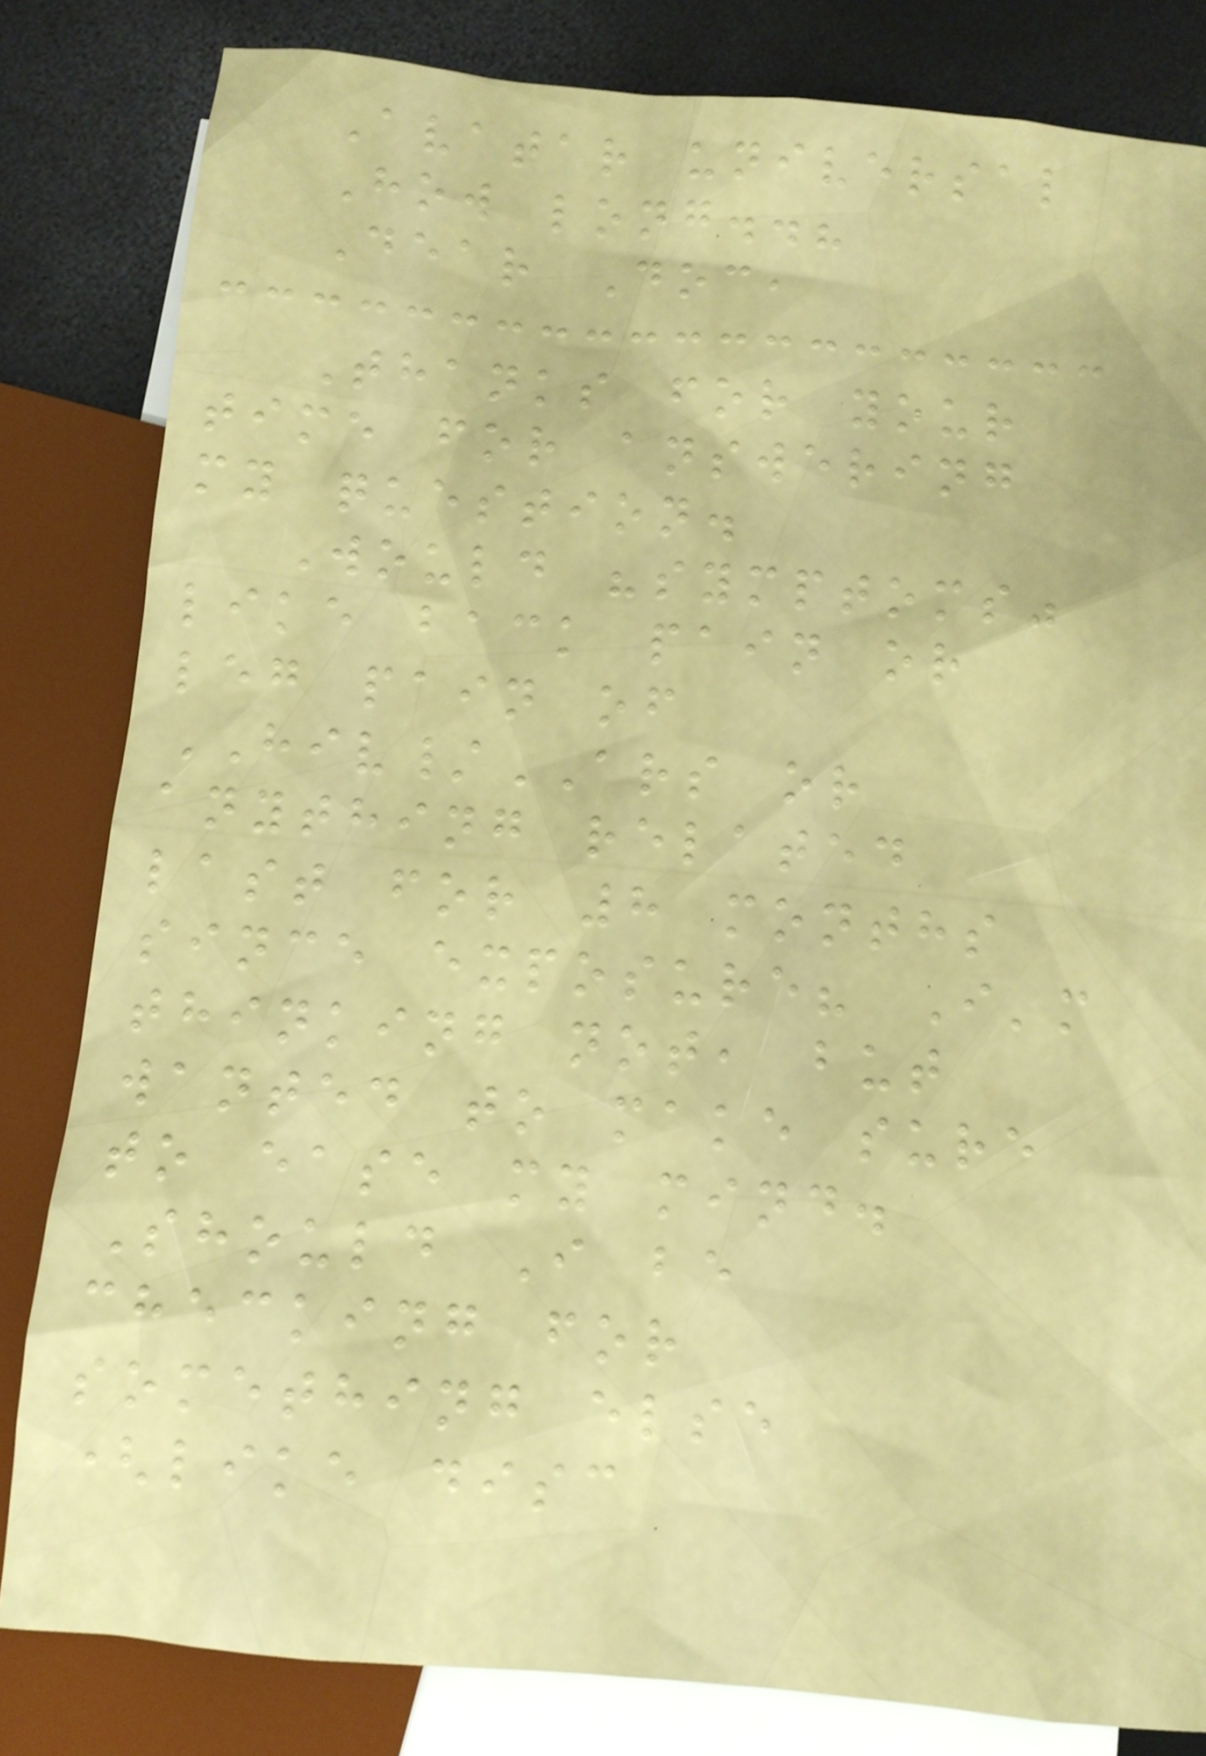Avatar universal
How long..?
Dear Doc,
Thanks for your
time for answering
my question.
Would "symptoms"
like back pain or
leg pain of
HIV/ARS or
anything related
last for 8 months
since exposure? I'm
thinking not, but
wanted to make sure
to ease my mind.
Should I be
checking for
something else
(like disc
